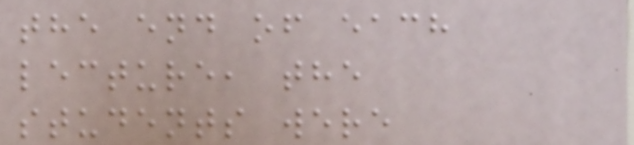the end of each
lecture, the
students were
